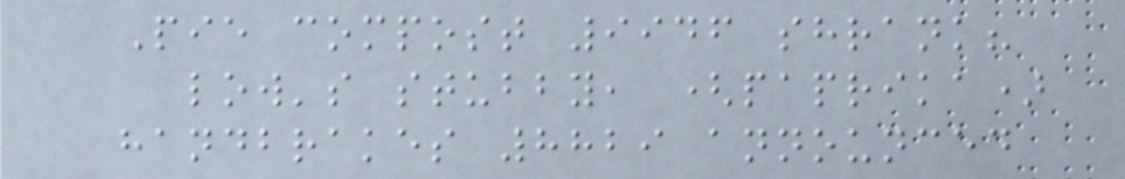Pie compost 9946 shrank?
low's stubby, (paprika)
handbrakes 8829 announced
